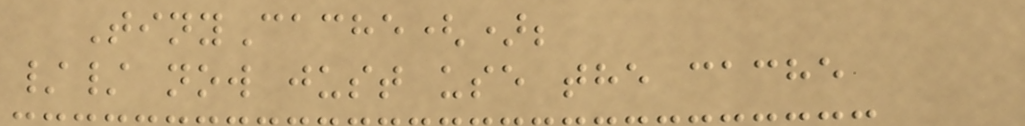TinyCache();
// now just use the cache
